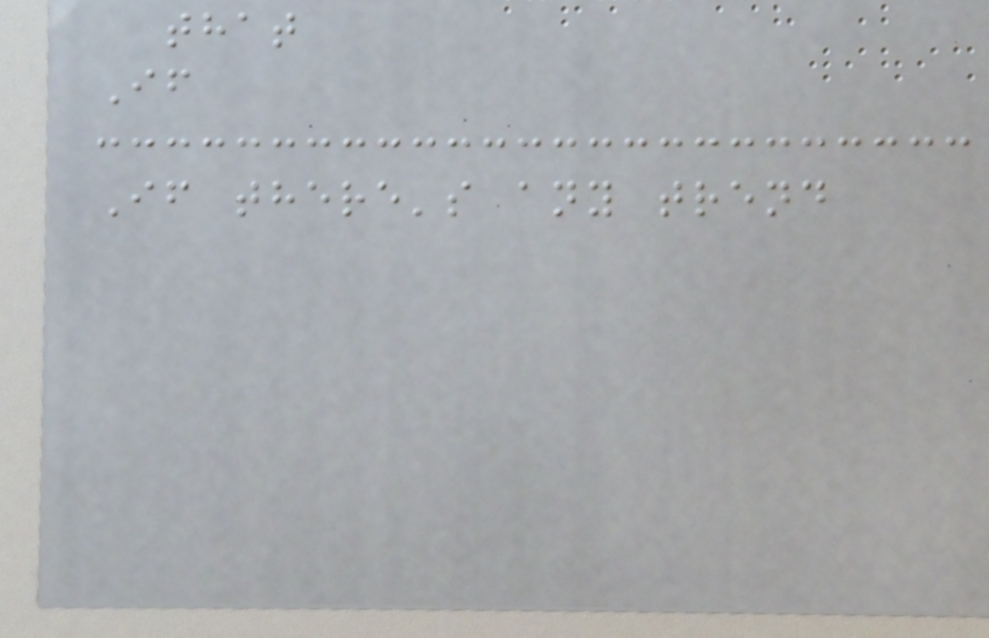that
If
If there's any trend
